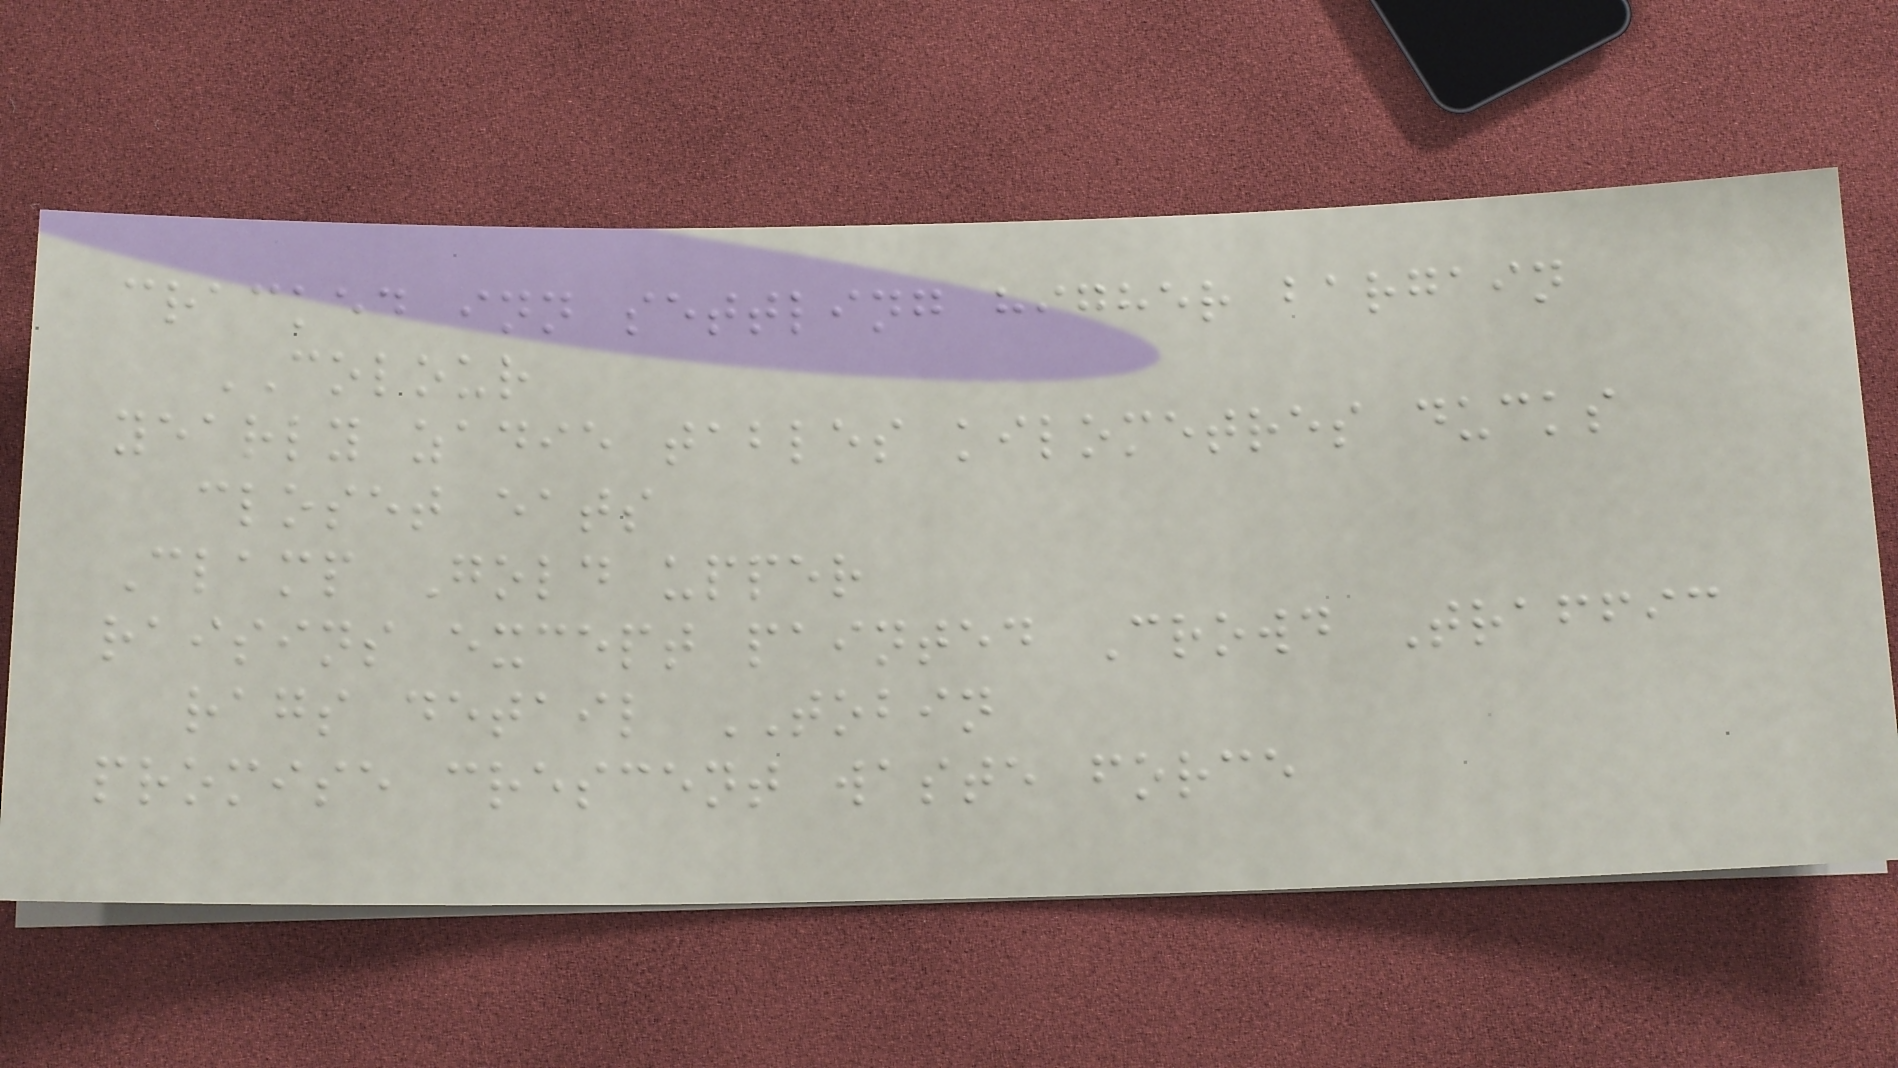cracked inn settling higher bargain
COLOUR
yearly zadie tables kilometres ducks
closet eats
Clamp Gold upper
raisins except painted Crowd Traffic
rags detail TOBIN
promise crescent waste force
